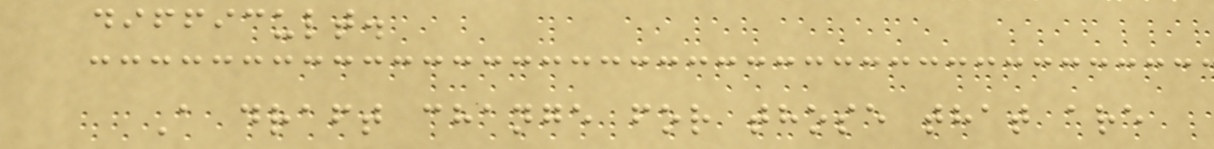difficult.
A draft change for those that are
